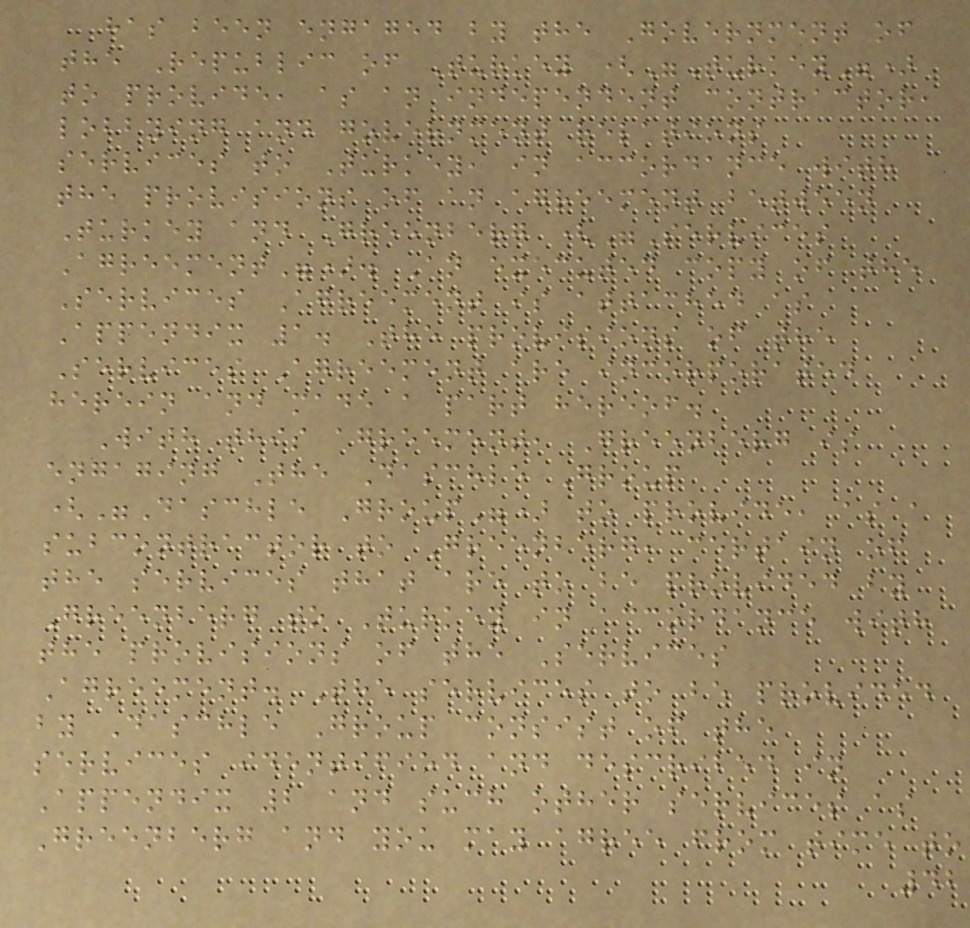has been engaged by the Government of
the Republic of Turkey ("Turkey")
to provide, as an independent contractor,
lobbying and government relations
services to Turkey, in accordance with
the provisions of an agreement between
Turkey and Greenberg ("Services
Agreement"). An executed copy of the
Services Agreement is attached as
Appendix 1. The provisions of the
Services Agreement are incorporated
herein and made a part hereof.
With this agreement, Greenberg is
engaging The Daschle Group
("Daschle Group") to provide, as a
subcontractor to Greenberg, certain of
the services that are to be provided by
Greenberg to Turkey in accordance with
the provisions of the Services
Agreement. The services to be provided
by Daschle Group consist of the
services identified and described in
Appendix 2 and such other services as
Greenberg and you may agree from time to
42
